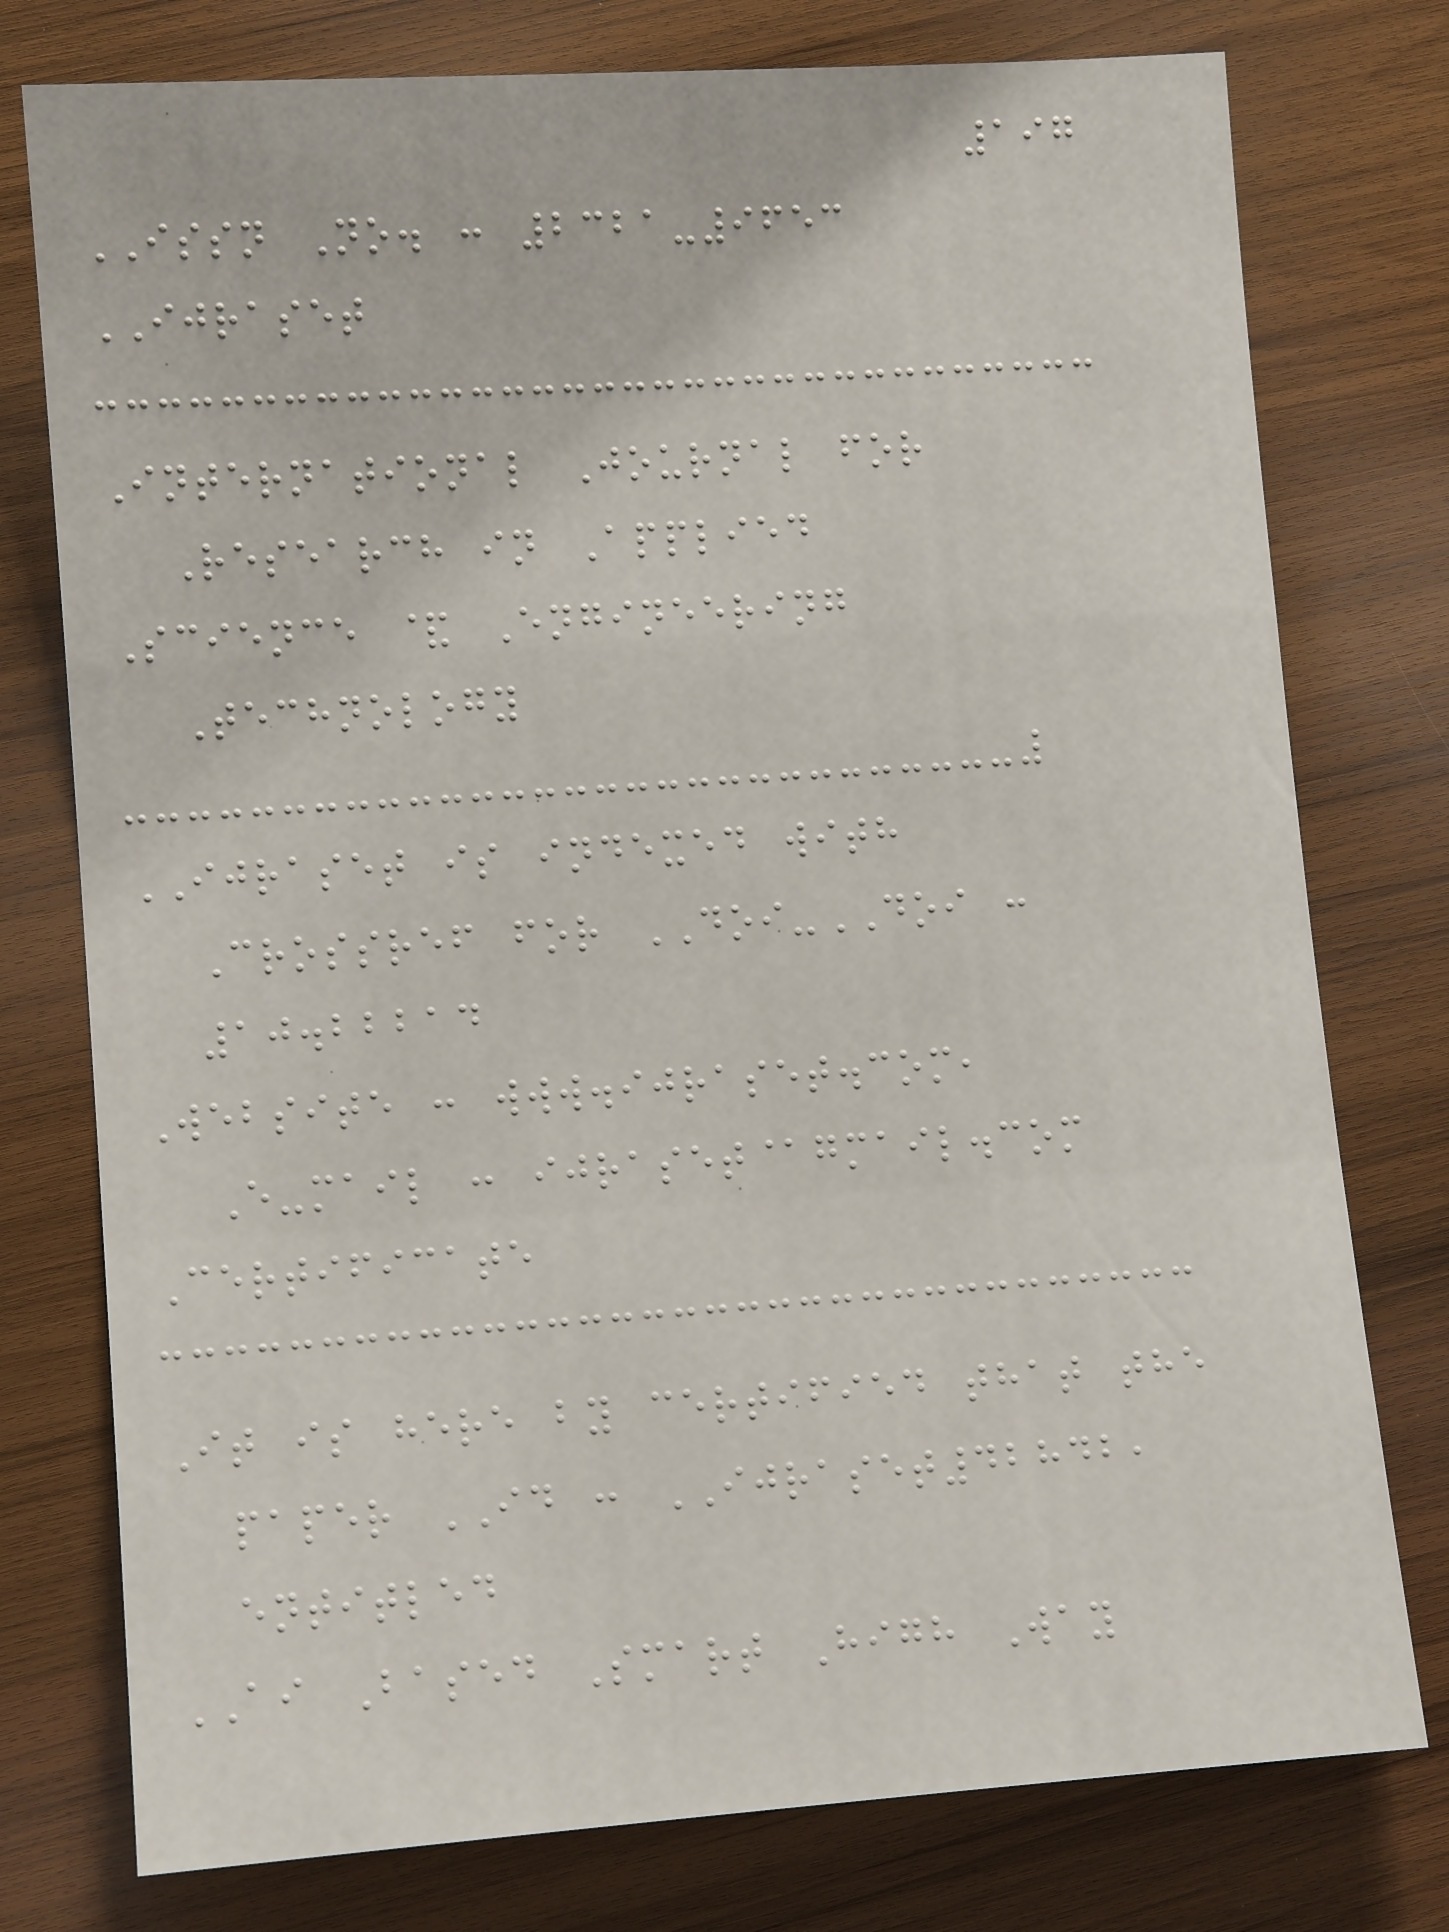197
ISSN No. : 2321-9653
IJRASET
International Journal for
Research in Applied
Science & Engineering
Technology
IJRASET is indexed with
Crossref for DOI-DOI :
10.22214
Website : www.ijraset.com,
E-mail : ijraset@gmail.com
Certificate
It is here by certified that the
paper ID : IJRASET42842,
entitled
AI Based Smart High Way
